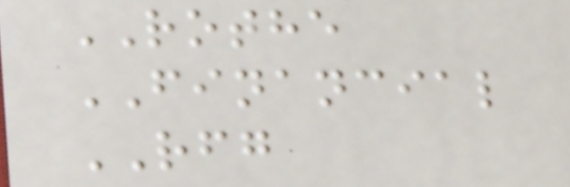ROTHE
FINANCIAL
RFG
